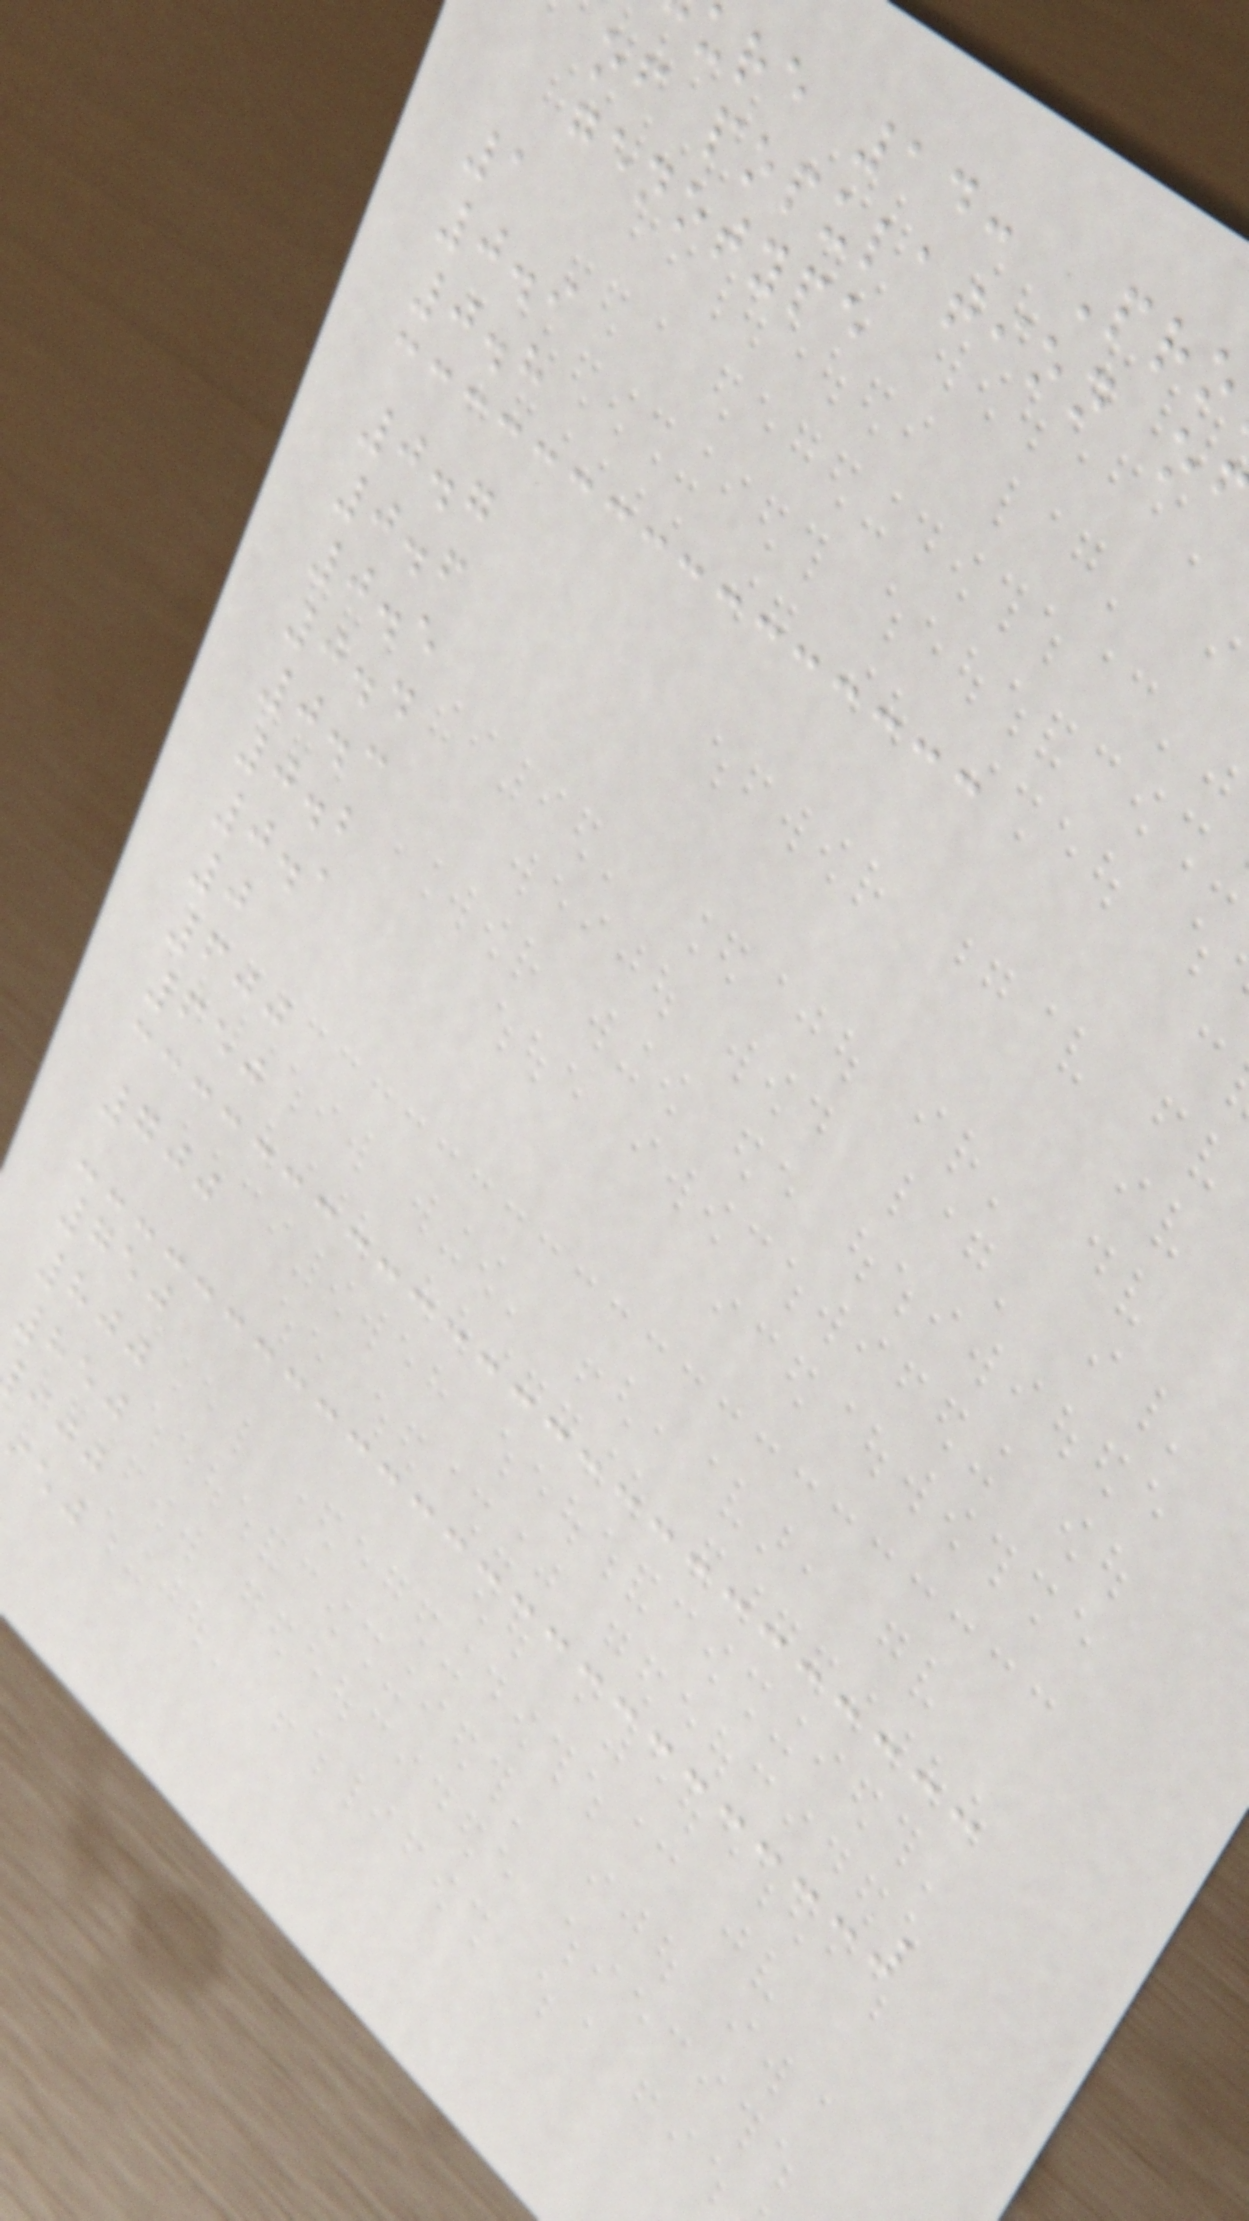ure 14: Pro
of population o
genotype
1
0.9
0.8
0.7
0.6
0.5
0.4
0.3
0.2
0.1
0
600
650
700
750
800
850
